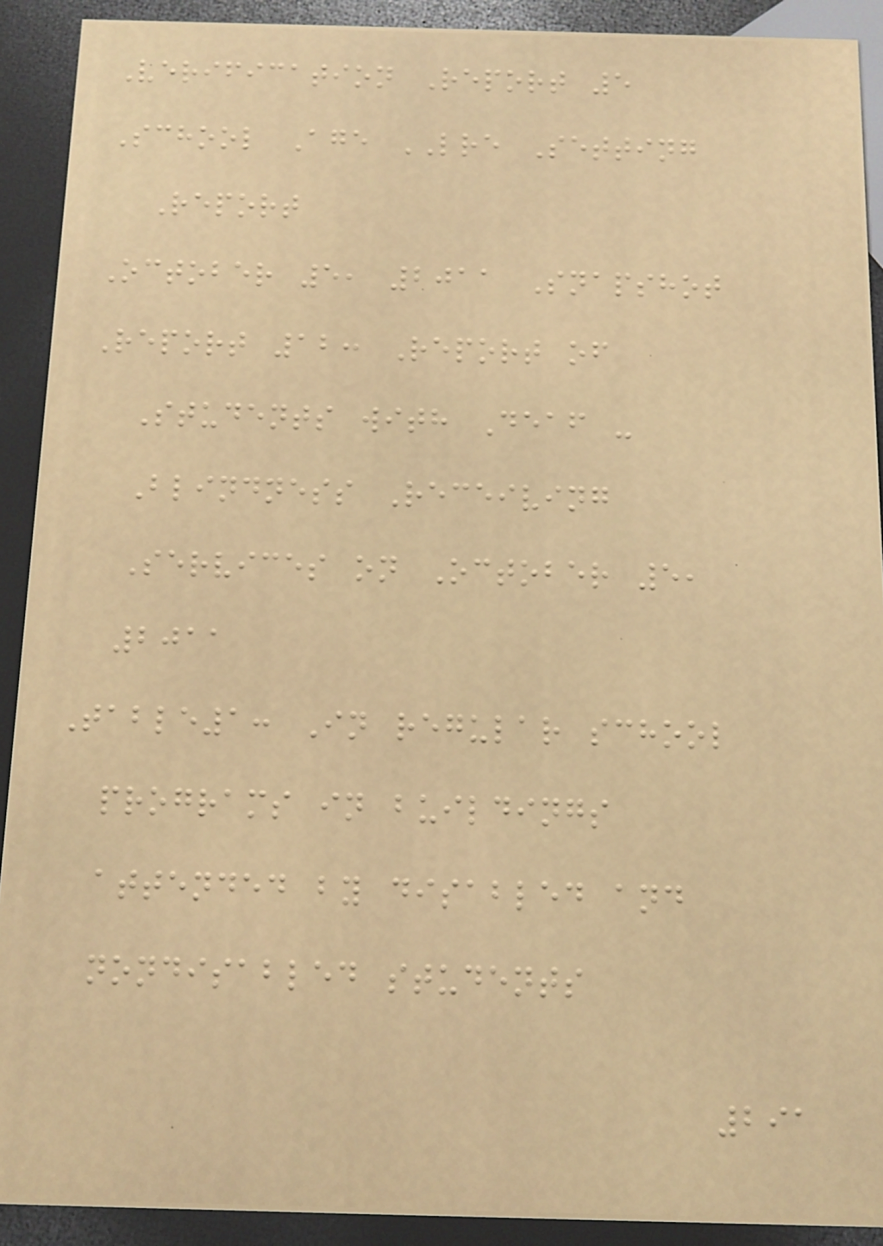Verification Report 5
School Age LRE Setting
Report
October 5, 2011 Snapshot
Report 12: Report of
Students with Deaf -
Blindness Receiving
Services on October 5,
2011
Table1: In regular school
programs in buildings
attended by disabled and
nondisabled students
291
